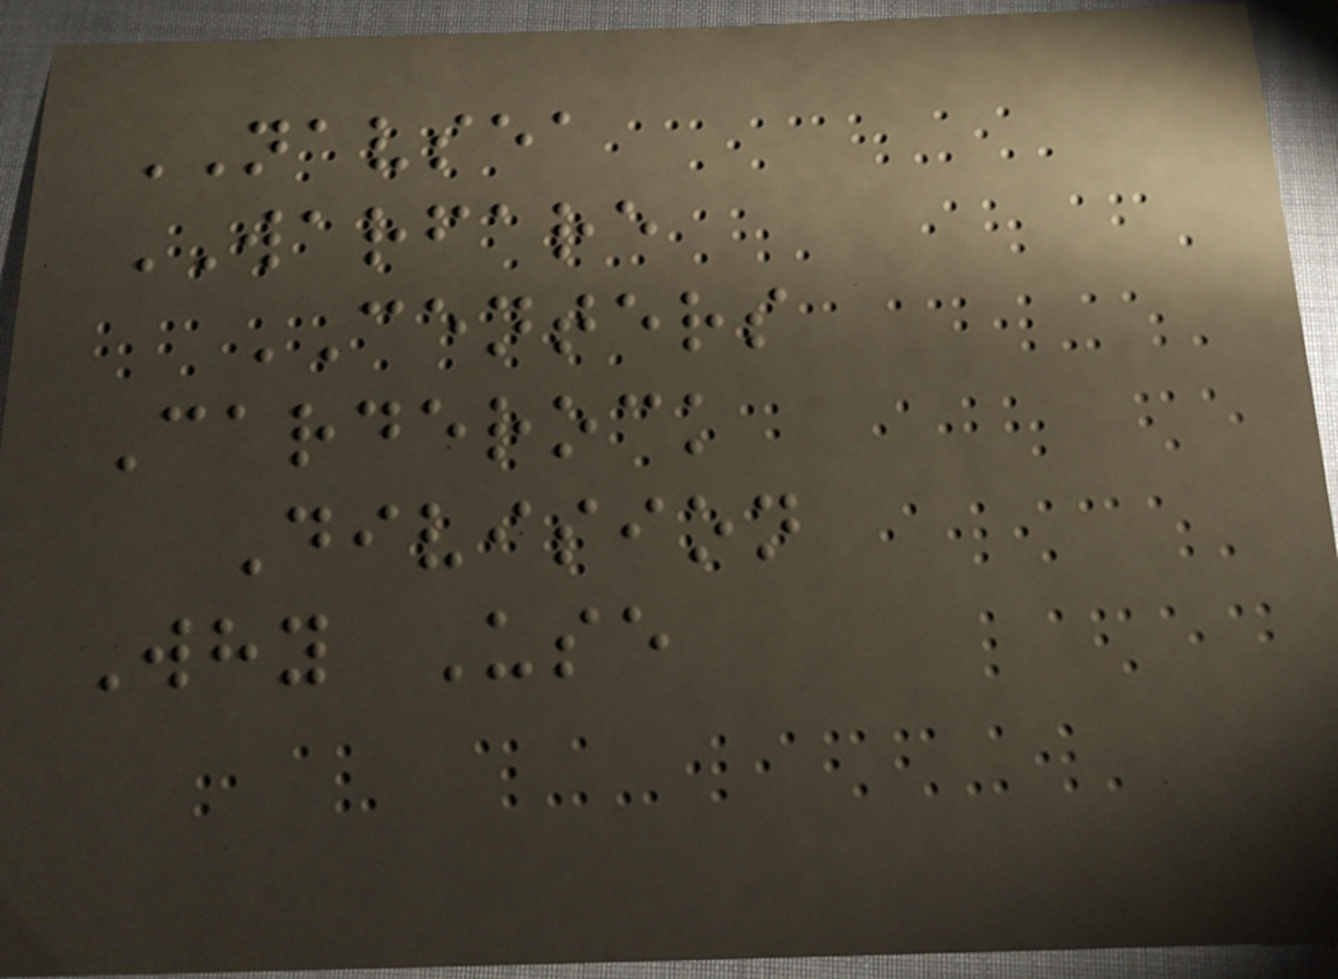NAVSEA
WARFARE
CENTERS
Carderock
Division
Why Use
